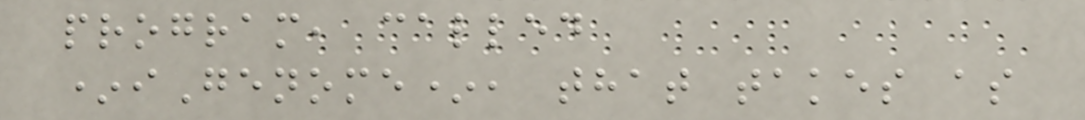program, called
*iGenome*, that takes as
